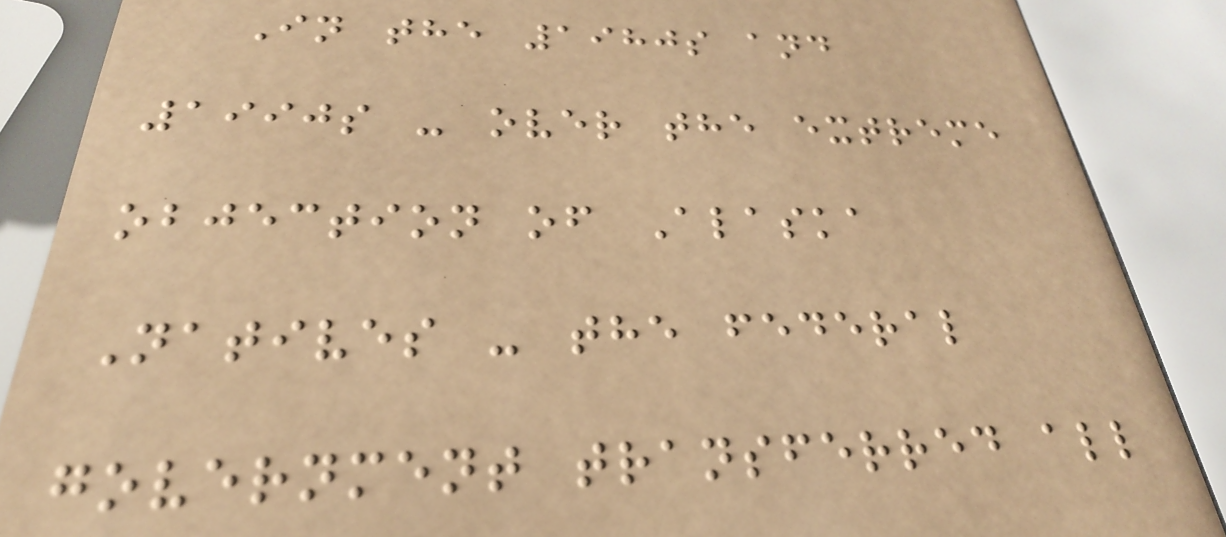In the 1980s and
1990s - over the extreme
objection of Alaska
Natives - the federal
government transferred all
